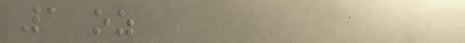1 oz
